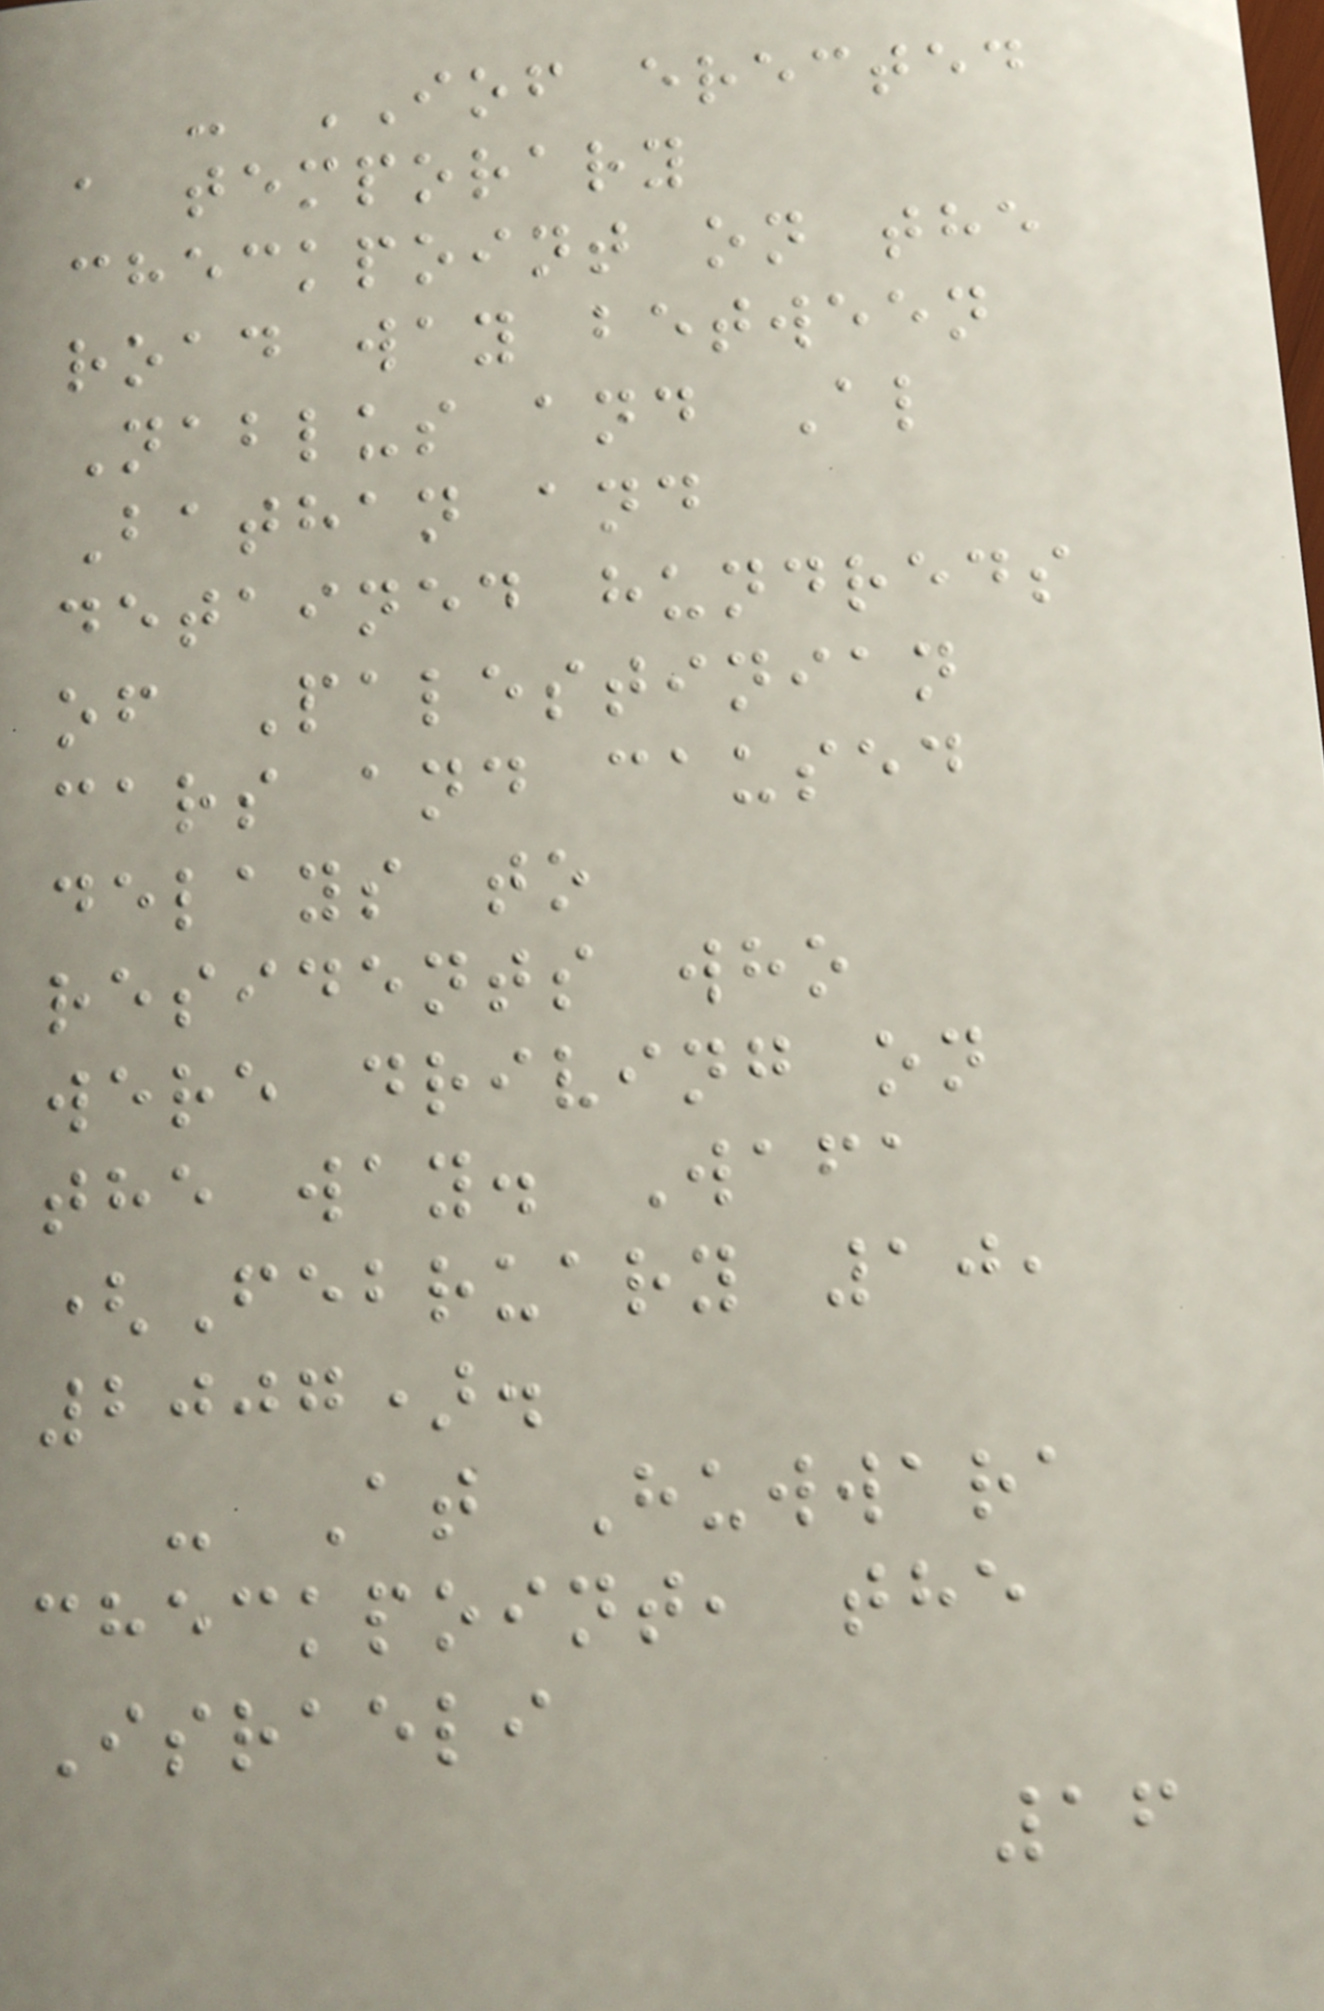- IOF erected
a temporary
checkpoint on the
road way between
Nablus and Al
Bathan and
detained hundreds
of Palestinian
cars and caused
delays to
residents who
were driving on
the way. Wafa
(February 10,
2007).
- At Huwwara
checkpoint, the
Israeli
16
